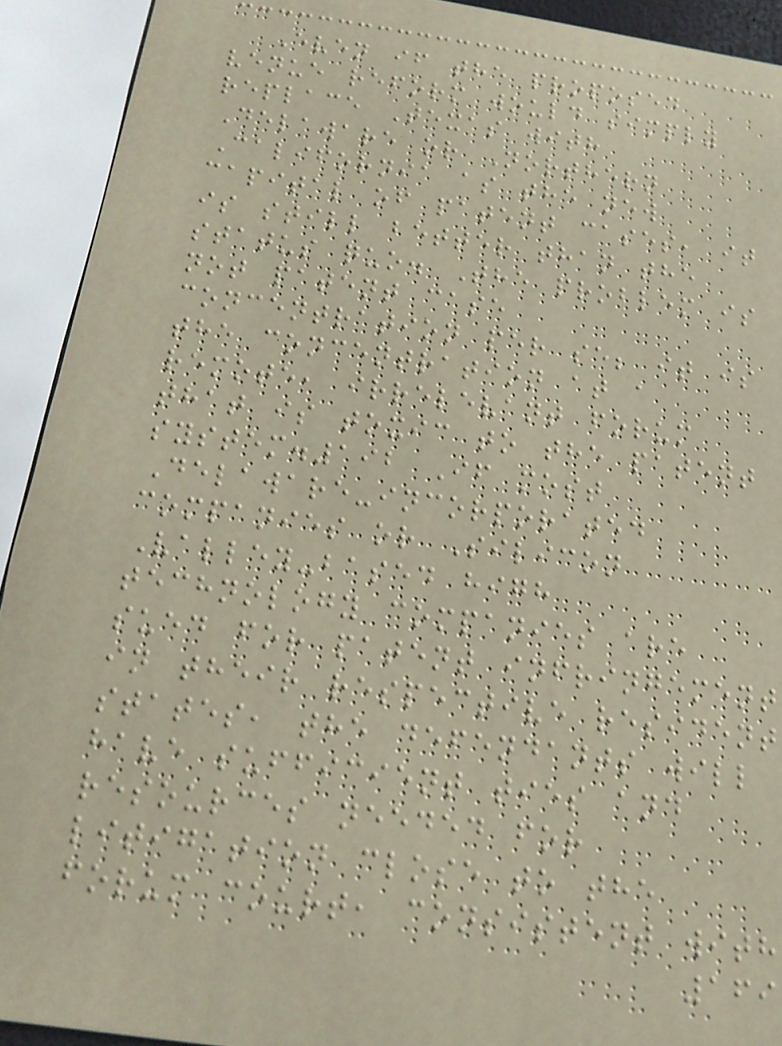Even if the proposed
venue reform would simply
replace Texas with
Delaware or Northern
California as the new
capital of patent cases, it
is still better than the
status quo. The problem is
not patent case
concentration per se; it is
the concentration at a
remote, irrelevant forum
that is toxic to the patent
system.192 If most
Delaware-incorporated
companies or Silicon
Valley-based high
technology companies are
sued for patent infringement
in their respective resident
states, the defendants will
have sufficient ties and
resources needed for
litigation close to the
forum court, consistent with
169
